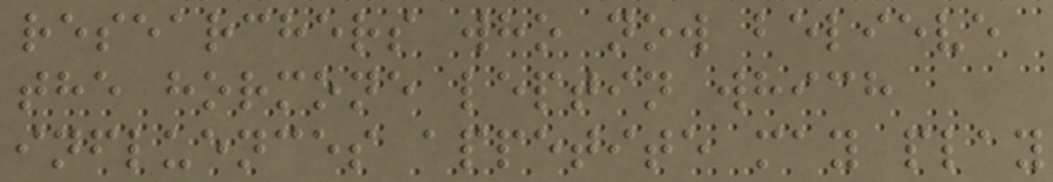researchers who now believe
the hormone leptin which
influences appetite may play
